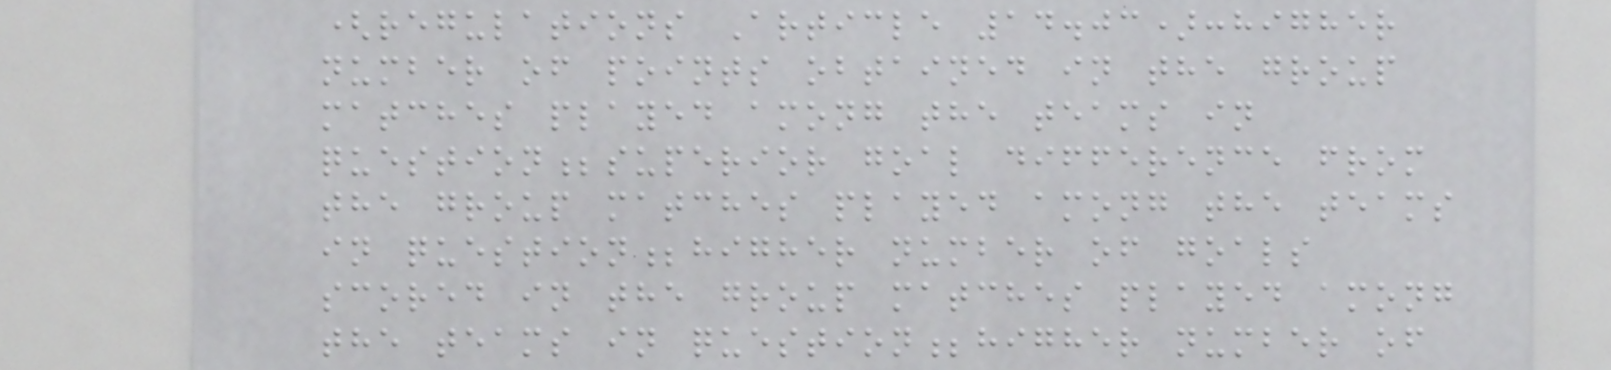(regulations Article 14.03):higher
number of points obtained in the group
matches played among the teams in
question;superior goal difference from
the group matches played among the teams
in question;higher number of goals
scored in the group matches played among
the teams in question;higher number of
